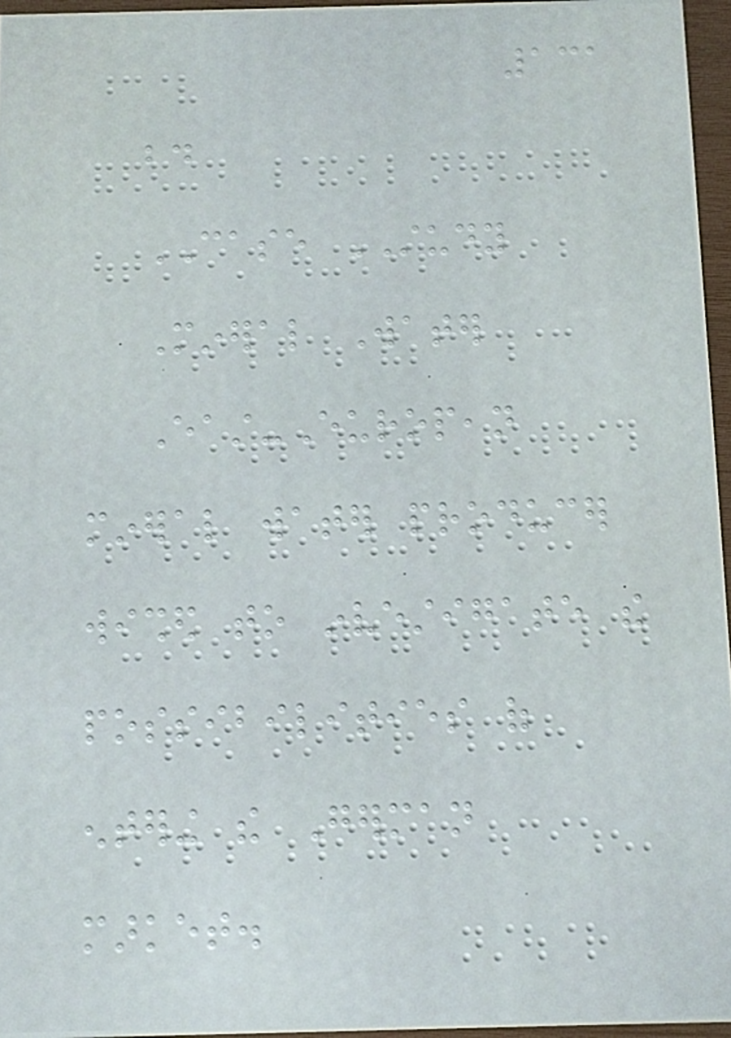131
bd
CASE STUDY
Mineral Water
East-European
mineral water producer
wished to investigate the
possibilities of
entering the German
market.
